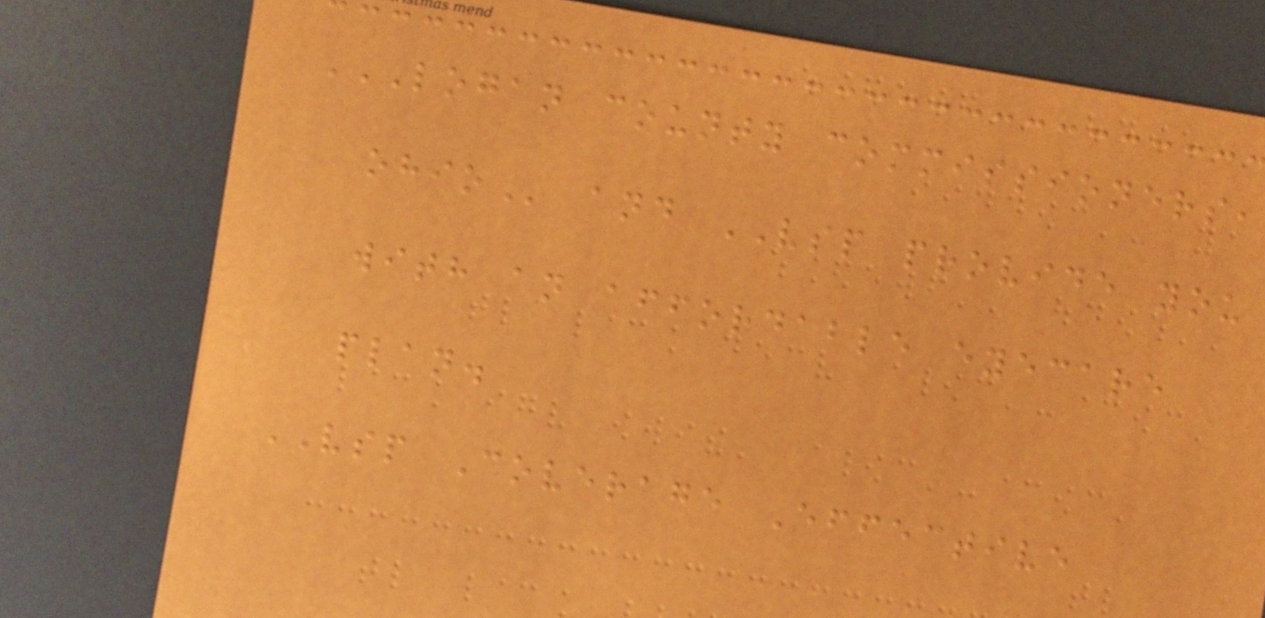LOGAN COUNTY COMMISSIONERS,
OHIO and VSP provide you
with an affordable eyecare
plan.
VSP Coverage Effective
